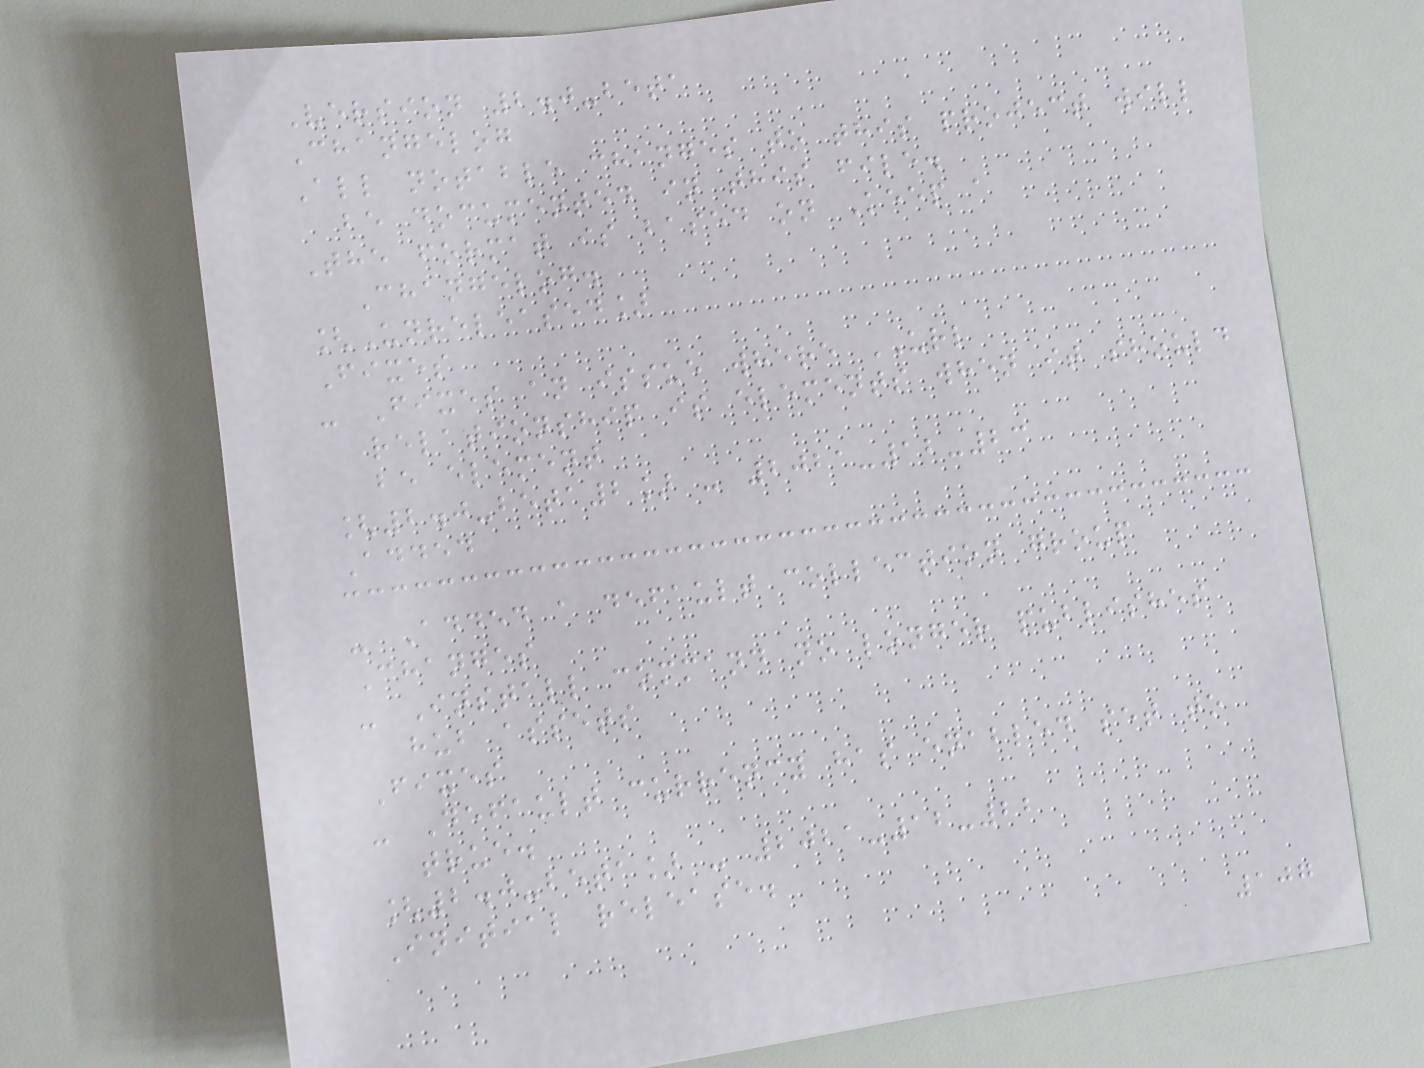Version 2.0-beta
Changelog
All notable changes to this project will
be documented in this file.
The format is based on Keep a
Changelog.
[Unreleased]
Fixes
- Fixes an issue where URL
relationship is elements when it should
be element
[2.0-beta2] - 2021-12-23
Added
- Added a default collection group
Changes
- Install command no longer publishes
hub assets
Fixes
- Default currency has enabled set to
true.
[2.0-beta] - 2021-12-22
Initial release.
107
